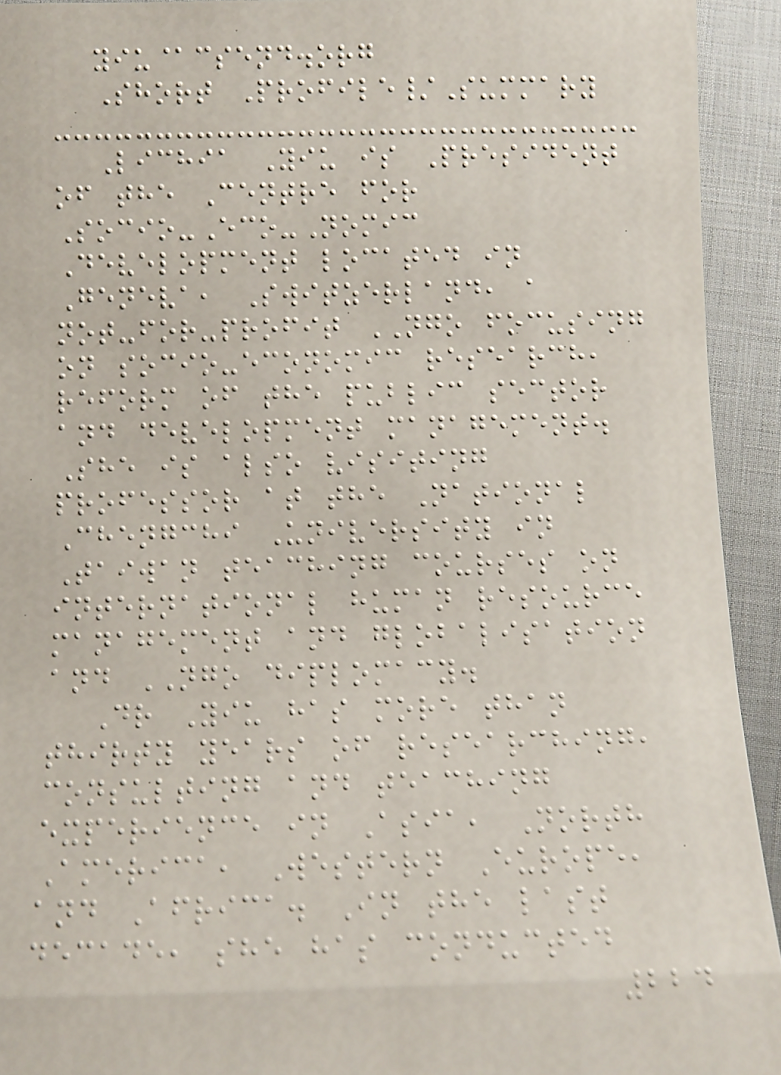yiu@csend.org
Short Profile/Summary
Lichia Yiu is President
of the Centre for
Socio-Eco-Nomic
Development located in
Geneva, Switzerland, a
not-for-profit NGO focusing
on socio-economic research,
reform of the public sector
and development management.
She is also visiting
professor at the National
Chengchi University in
Taiwan teaching courses on
international human resource
management and globalisation
and NGO diplomacy.
Dr Yiu has more than
thirty years of researching,
consulting and teaching
experience in Asia, North
America, Western Europe,
and Africa. In the last
decade, she has conducted
224
